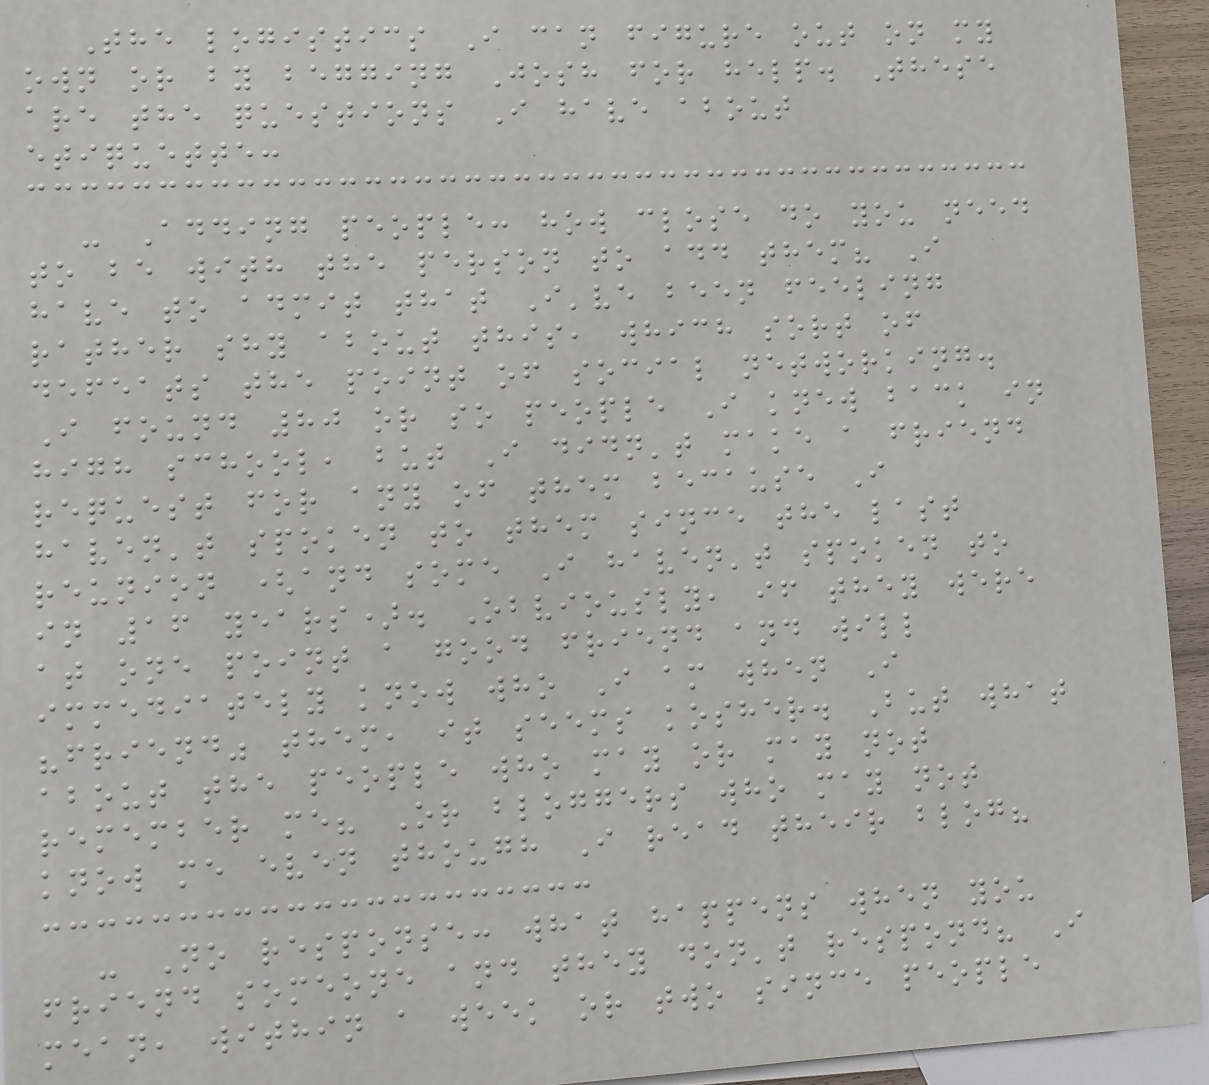The logistics I can figure out on my
own or by begging Josh for help. These
are the questions I have about
etiquette:
- Adding people: how close do you need
to be with the person to add them? I
have to admit that I've been feeling
rather shy about this, which sort of
defeats the point of social networking.
I found 80 or so people I knew back in
high school, but I didn't make a friend
request for any of them because I
haven't spoken to them since the last
reunion (and some I haven't spoken to
in 16 years). Obviously, if they were
at one point a good friend and will
immediately know who I am when I
"friend" them, it seems kosher. But what
about the people who may or may not
remember me? Or bloggers who may not
know me even though I read their blog?
- No response: what happens when you
friend someone and they don't respond? I
mean, within a week or two since people
